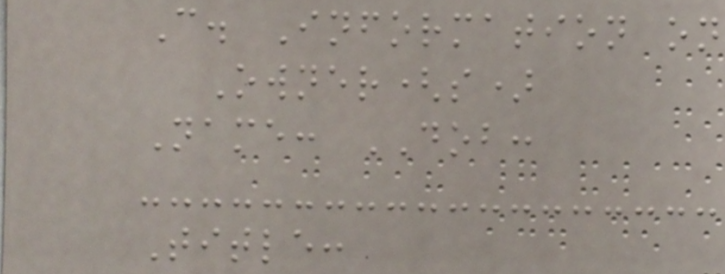C. Information on
Owner(s)
Name: DOB:
Title:
